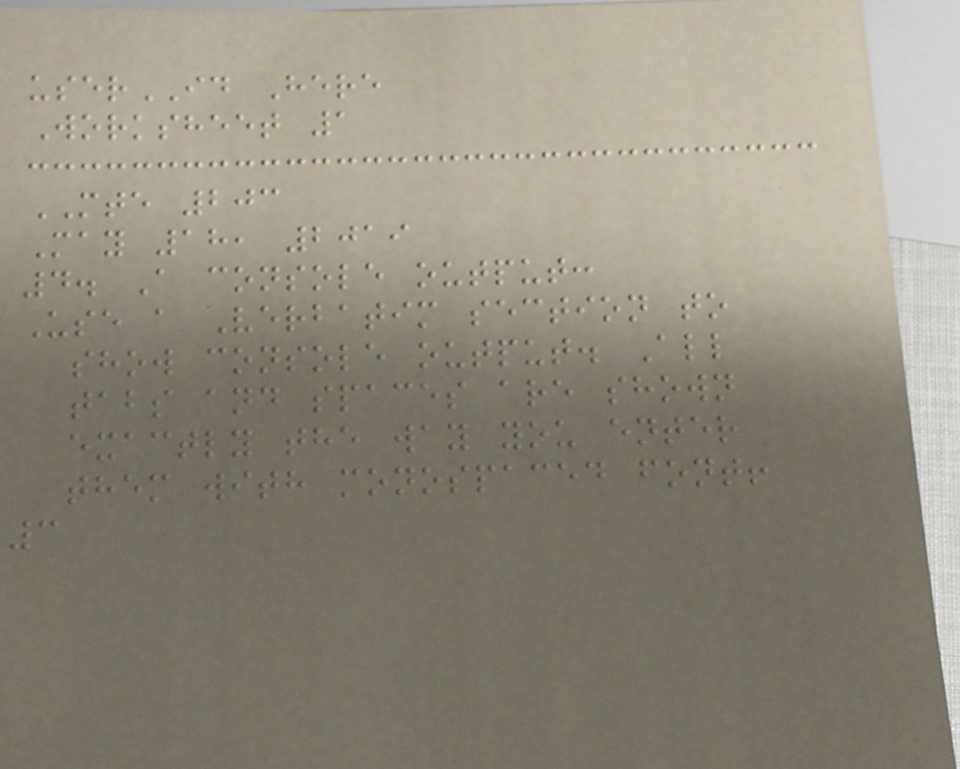userID Here
Worksheet 1
MTE 203
May 18, 2019
4. A console output:
Use a Verbatim section to
show console output. All
tabs and spaces are shown
exactly the way you enter
them with monospaced font!
3
